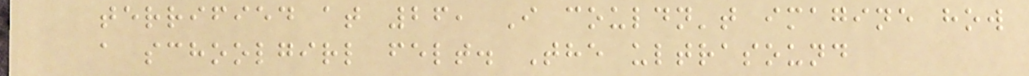terrified at 26, I couldn't imagine how
a schoolgirl felt. The ultrasound
